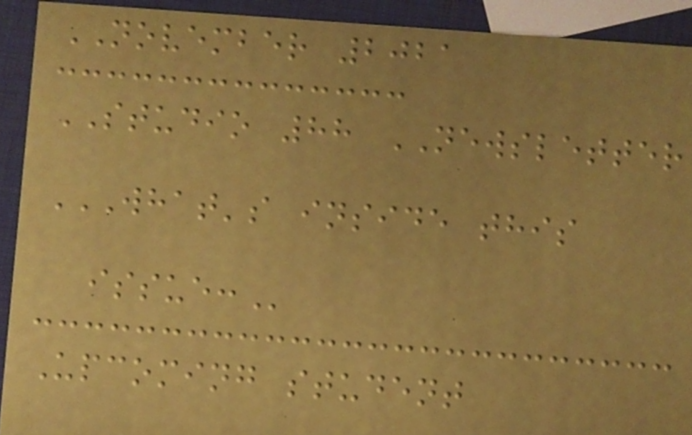NOVEMBER 2021
STUDIO 88 NEWSLETTER
WHAT'S INSIDE THIS
ISSUE:
Upcoming student
